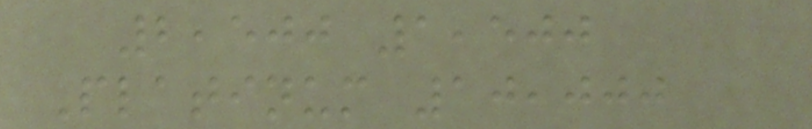2,500 1,500
Platinum 10,000
